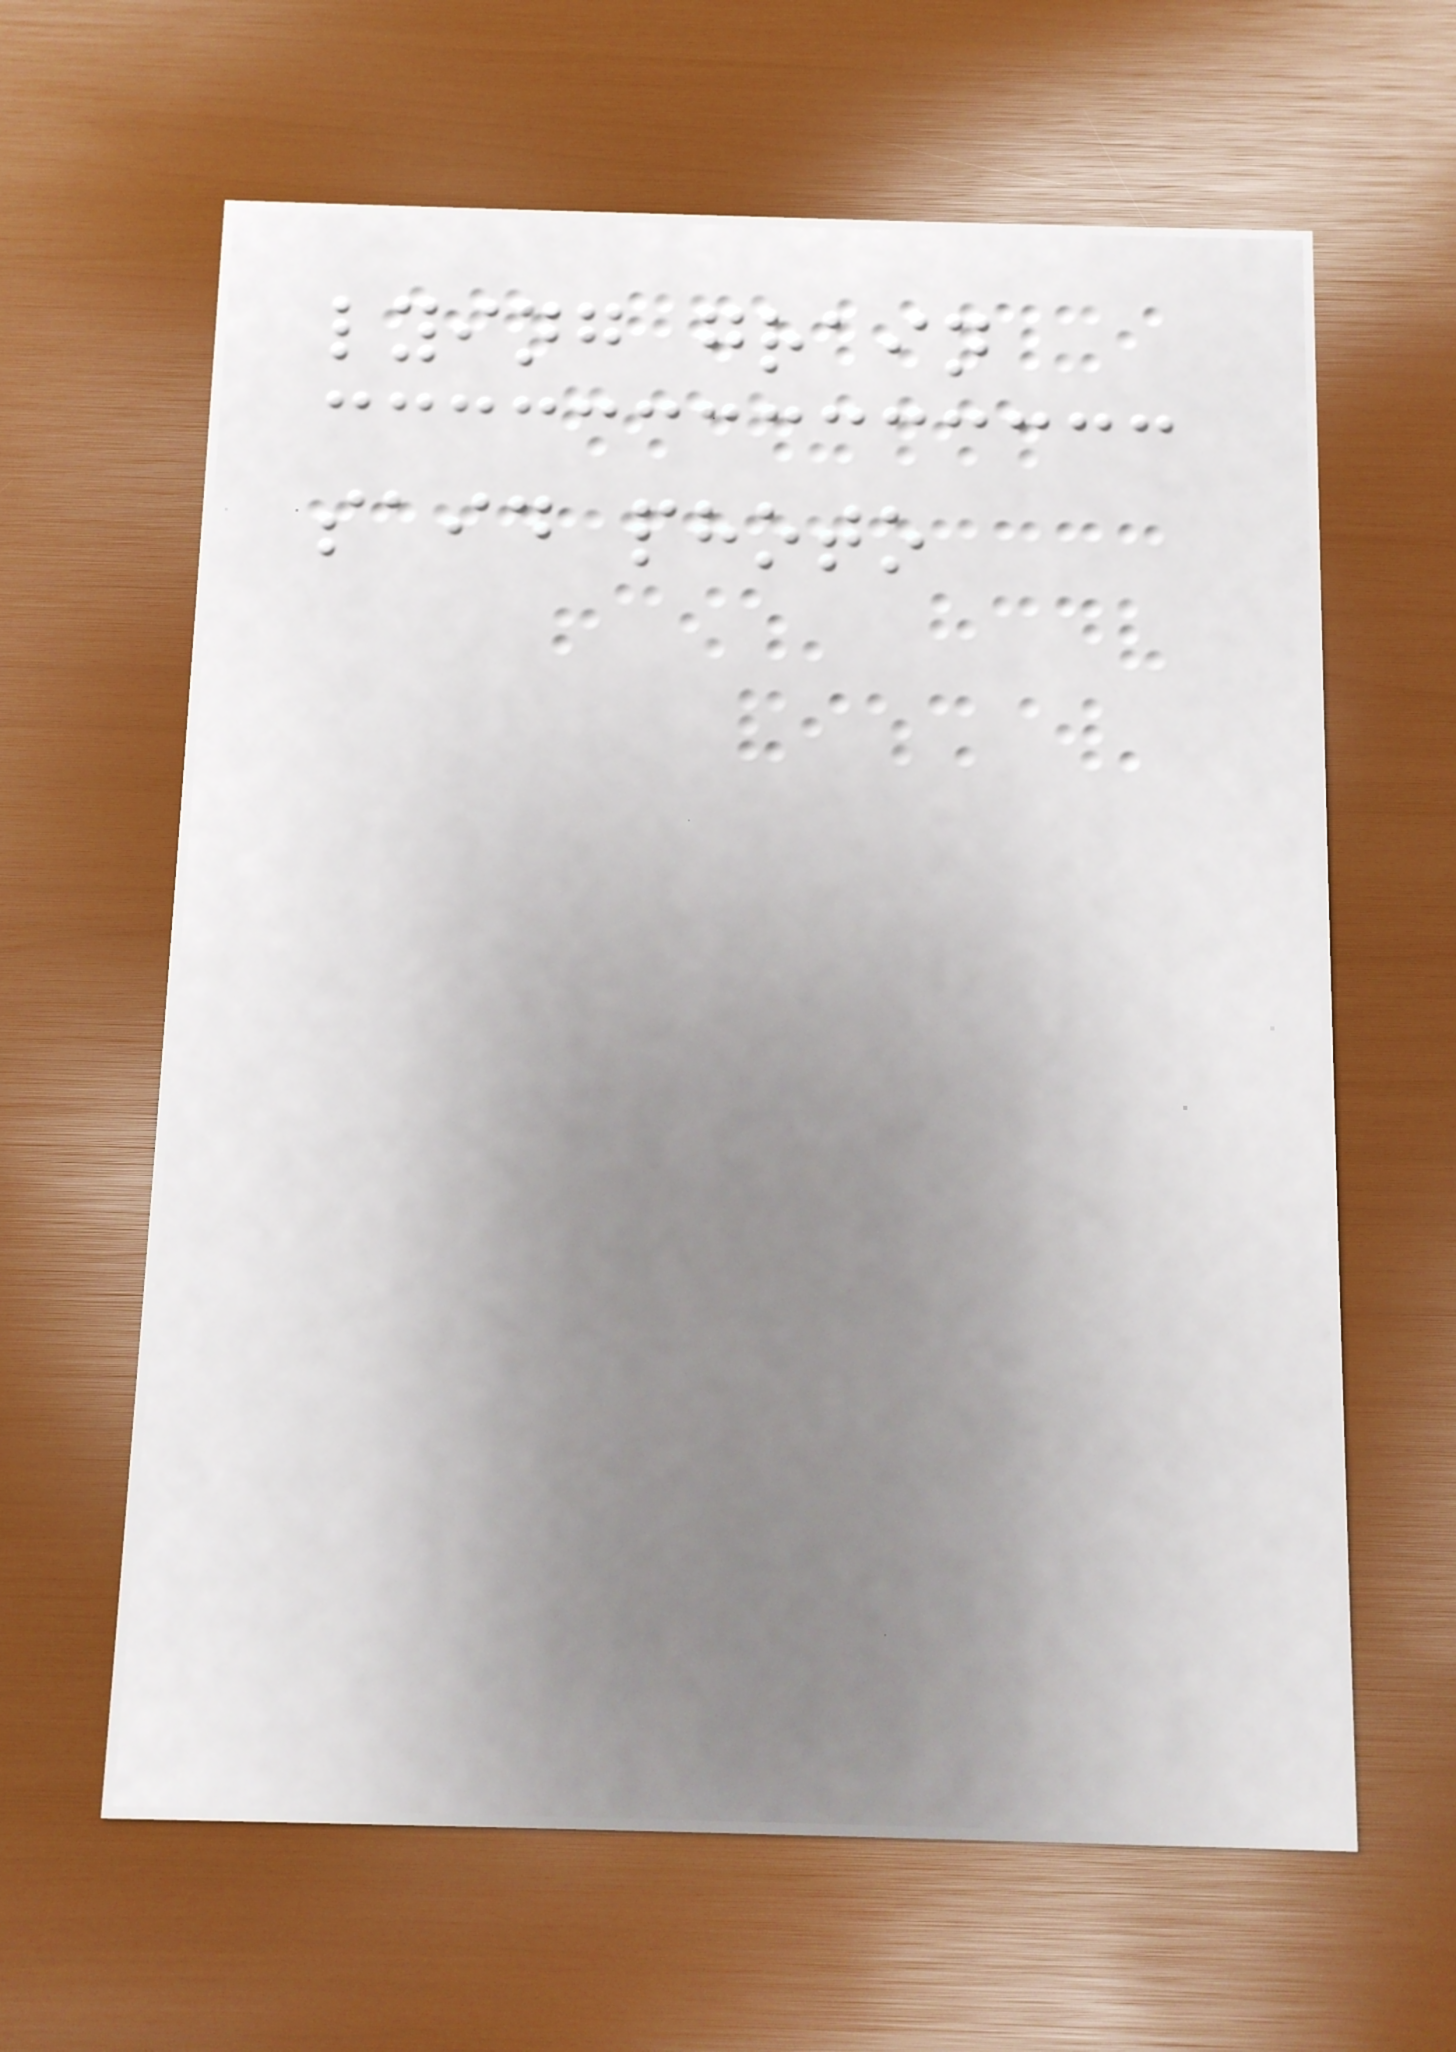lying grain
said photo
